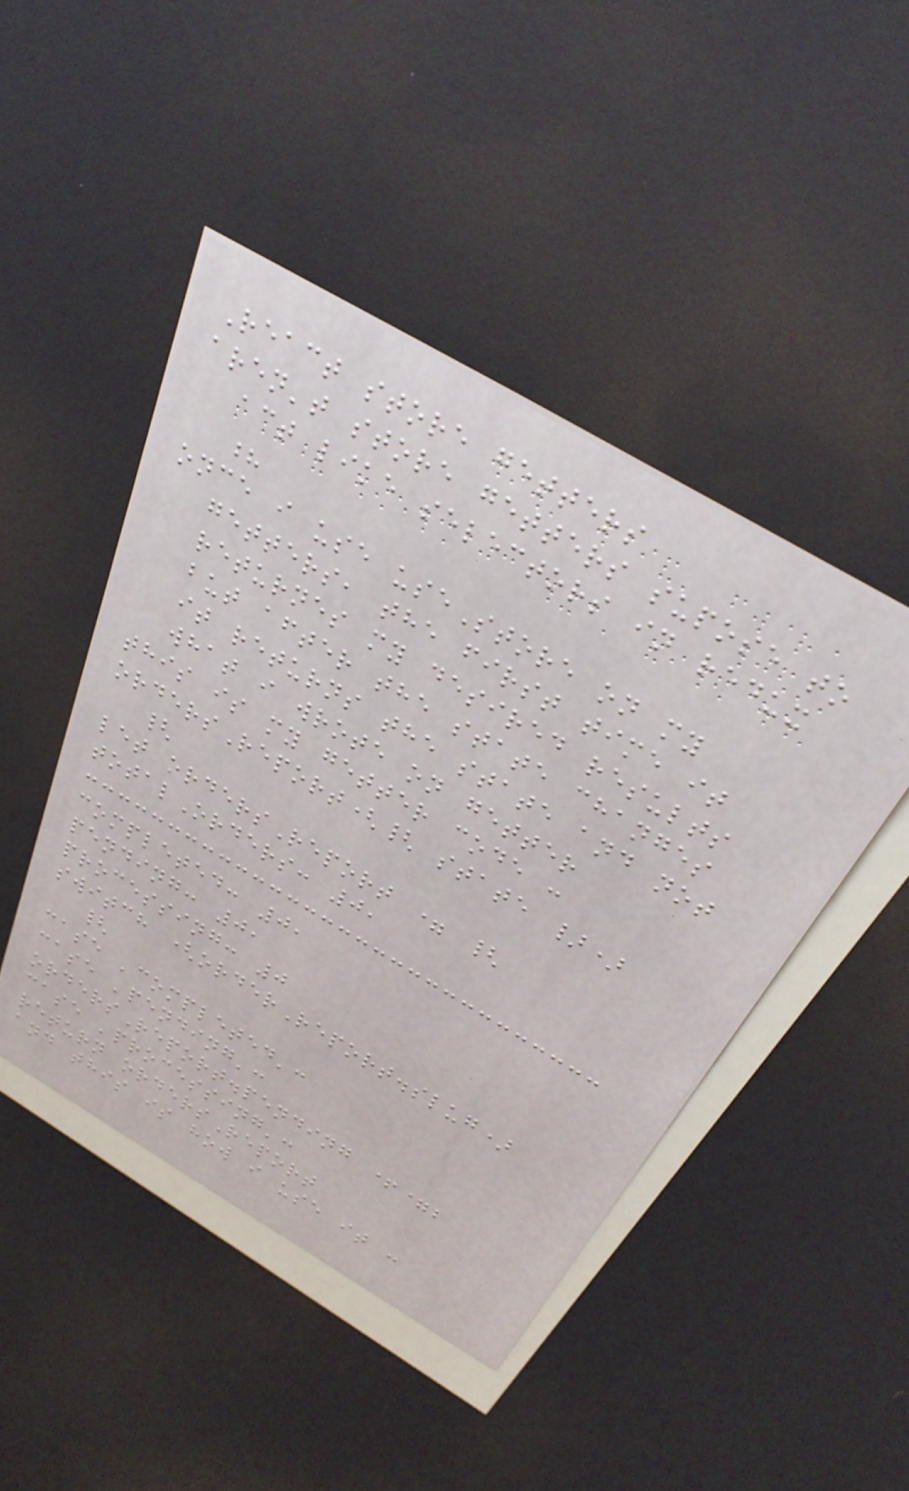React store getters
aren't store getters supose to
act like selectors in redux
?
once i use useStore on my
getters, the first time it
returnes my desired results
but after the state changes
it returns the state and not
what i wrote on getter
this is my getter code :
ordersReport({ state })
{
let ordersReport = {
totalOrders: 0,
completed: 0,
pending: 0,
processing: 0
switch (orderReport.slug)
{
case 'completed':
case 'pending':
ordersReport.pending +=;
case 'processing':
return ordersReport
and this is how i use it :
